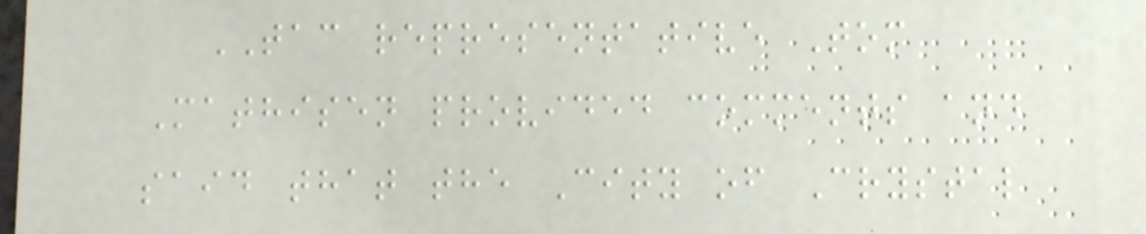TAC representative Tom
Mathisen provided comments and
said that the City of Crystal
